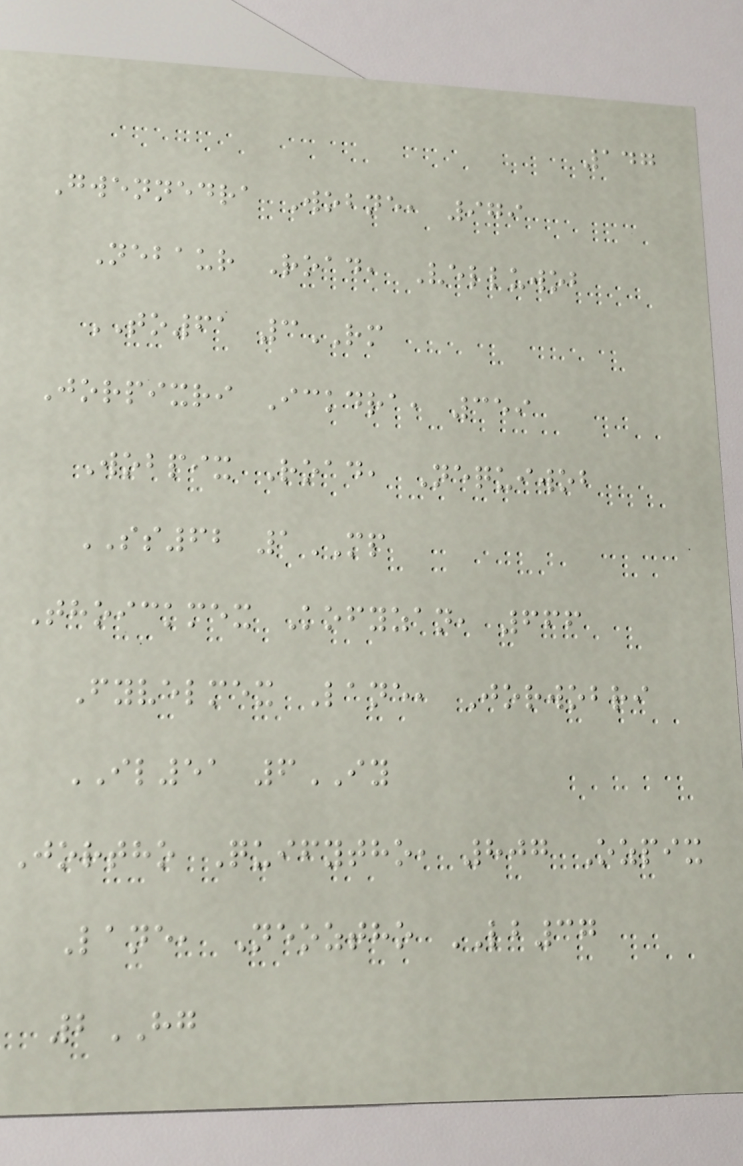147
Gwennedra Wobne, 979
Nebaur Road, Velluwob
TO61 3RM
Jorpixri Ickdra, 359
Wobpix Road, Nequiwob
SS62 1MP
Thoickmex Kofyzan, 666
Fyvelmex Lane, Jorwobri
IL51 6IY
Jortho Quifytho, 807 Ozpix
Lane, Neoztho LB37
2HG
